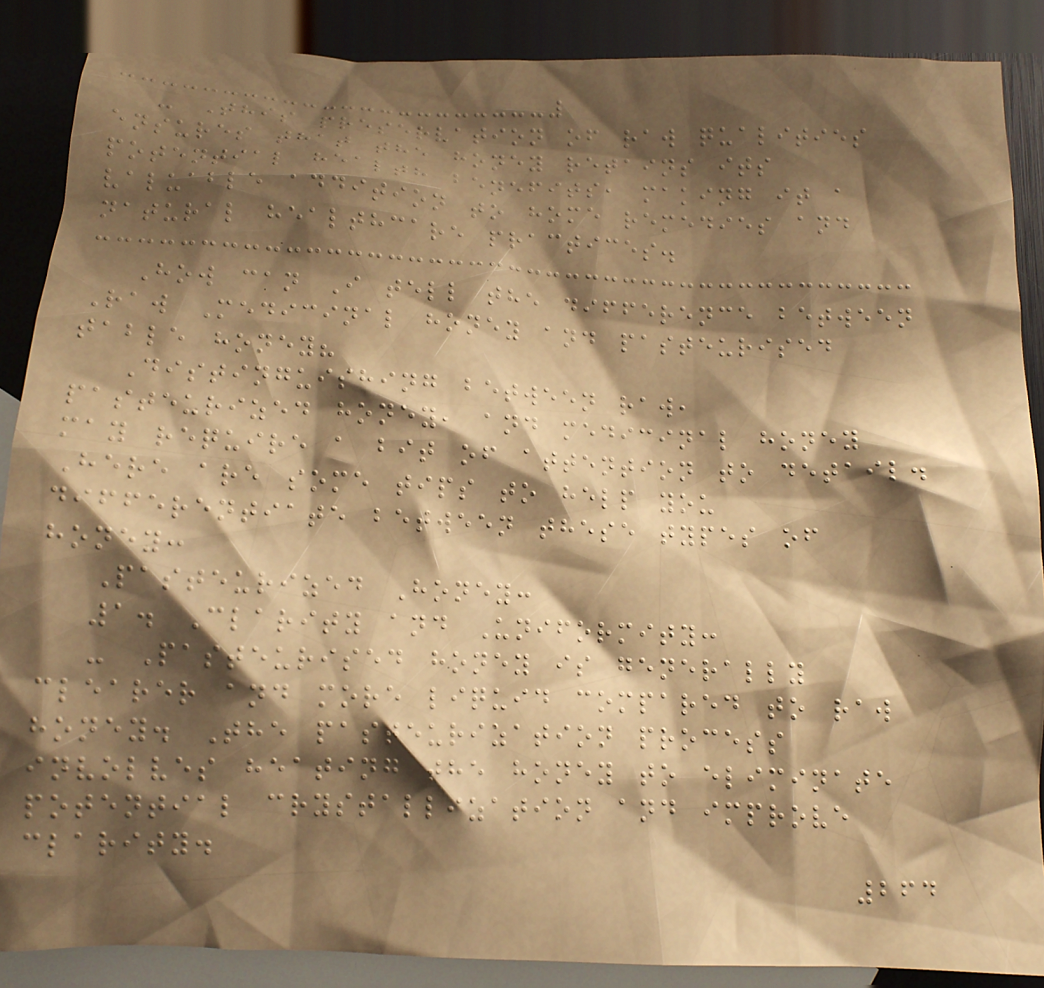- This preservation of raw qualities
ensures that the honey retains its
potential health benefits, making it a
valuable addition to home remedies and
natural healthcare practices.
How can I tell the difference between
Raw Medicinal honey and pasteurised
table honey?
Distinguishing between raw,
pasteurized honey, and medicinal honey
may require a bit of attention to detail.
Here are some tips to help you
differentiate between these types of
honey:
Pasteurized Honey:
1. Clarity and Uniformity:
- Pasteurised honey is generally
clearer and more liquid compared to raw
honey. The pasteurization process
involves heating the honey to eliminate
potential crystallization and improve
clarity.
264
